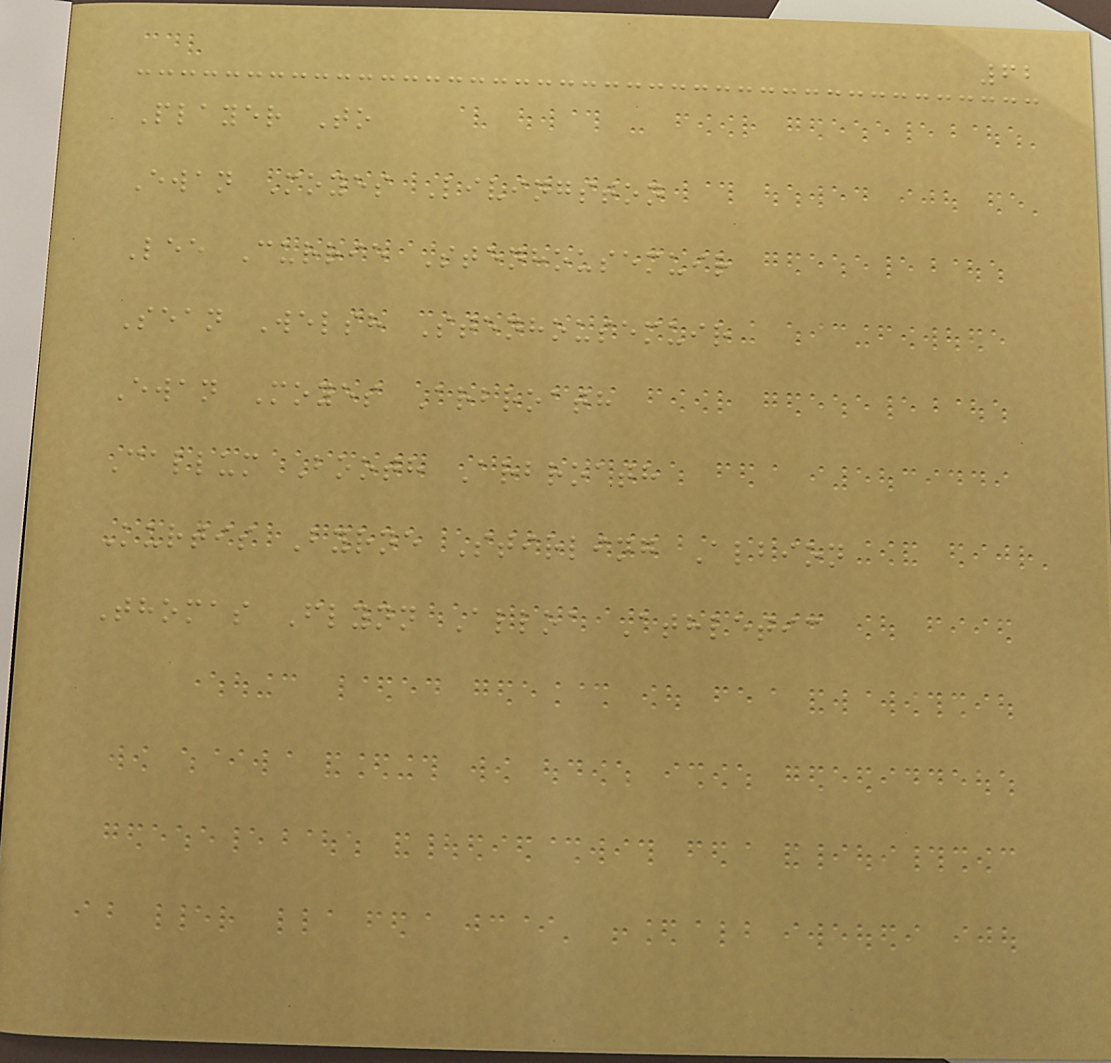62
Player To
Ewan Moyes Livingston
Lee Currie Stenhousemuir
Sean Welsh Stenhousemuir
Ewan Moyes Arbroath
Callum Booth Arbroath
Kurtis Byrne Stirling Albion
Thomas Flynn Alloa Athletic
